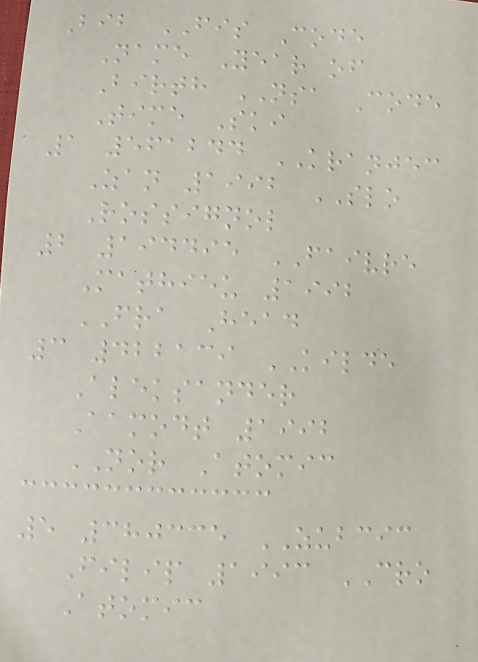Bib FIS Code
Name Year of
Birth NSA Code
Time Ski
1 561244 KRANJEC
Zan 1992 SLO
Rossignol
2 194495 FAIVRE
Mathieu 1992
FRA Head
3 422139 KILDE
Aleksander
Aamodt 1992
NOR Atomic
5 380335 ZUBCIC
Filip 1993 CRO
Atomic
